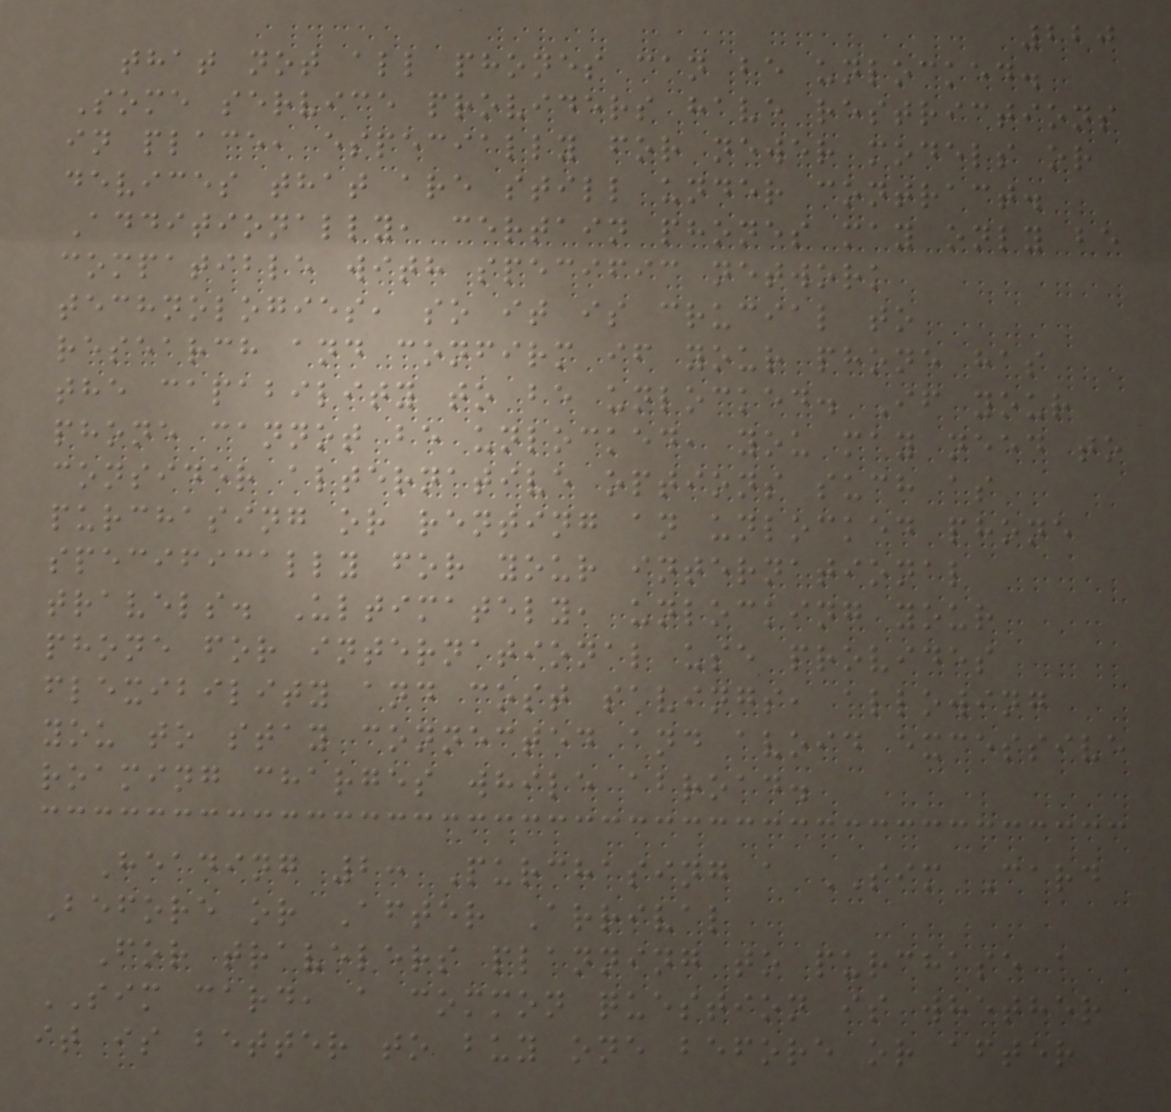220
that not all phones can be unlocked.
Some service providers have restrictions
in place, especially for newer models or
devices that are still under contract.
Additionally, certain phones may only be
compatible with specific network
technologies, so it is crucial to
research and confirm if your phone has
the capability to be unlocked. If your
phone cannot be unlocked, you may need to
consider alternative options such as
purchasing or renting an unlocked phone
specifically for your international
travels. Ultimately, unlocking your
phone for international use provides
flexibility and cost savings, allowing
you to stay connected and avoid excessive
roaming charges while abroad.
Heading 2: Purchasing a SIM Card
Before or After Arrival
For travelers planning to purchase a
SIM card, a common question is whether
it is better to buy one before or after
